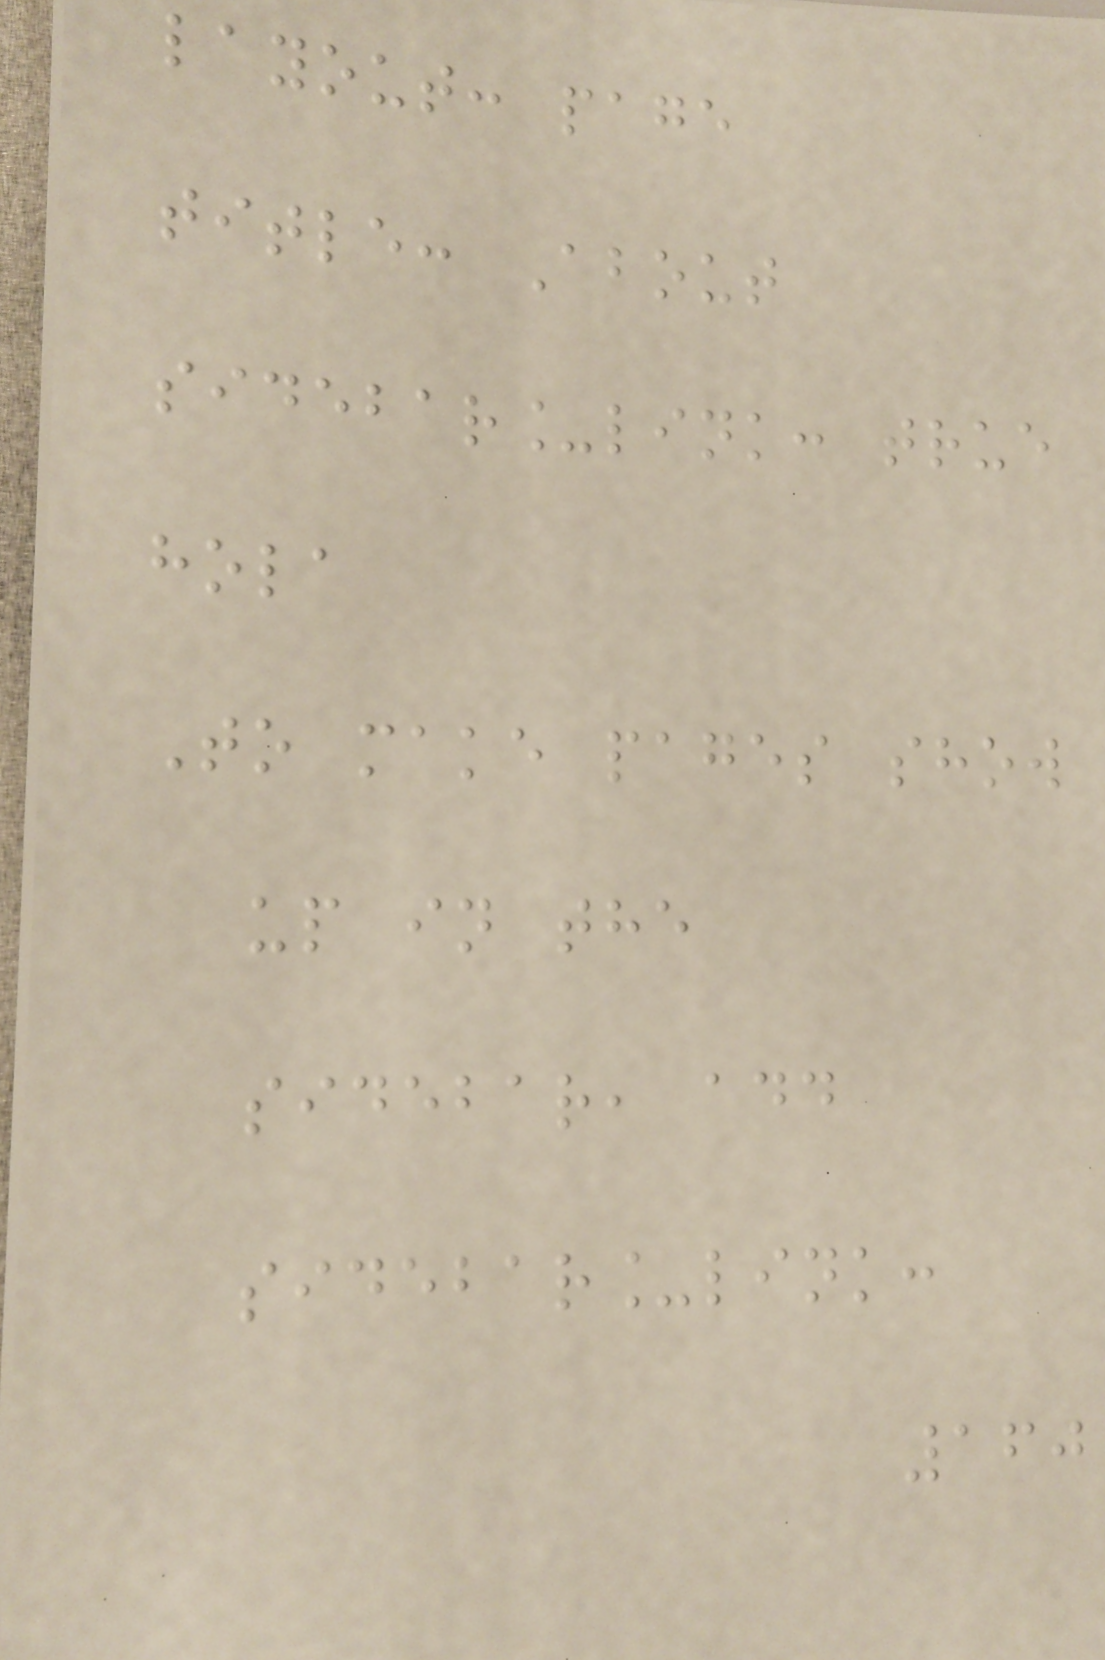layout: page
title: About
sidebar_link: true
hola
To make pages show
up in the
sidebar, add
sidebar_link:
160
